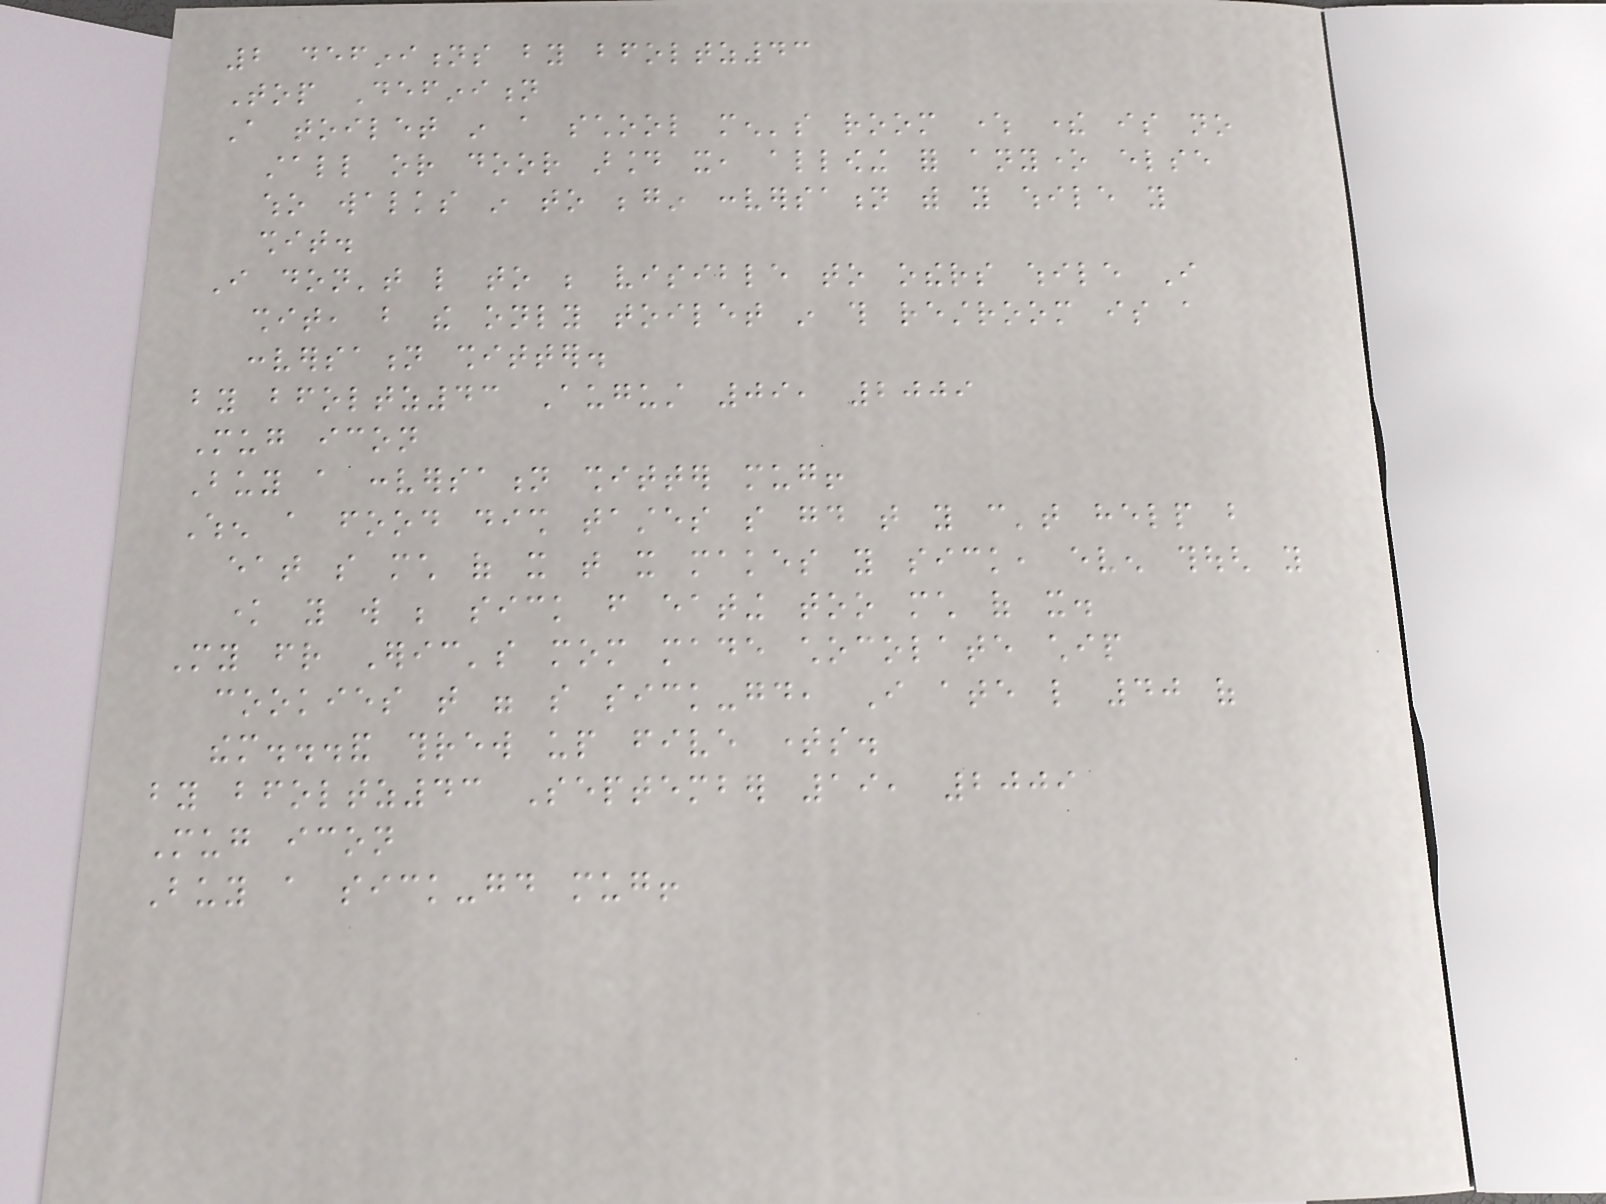2 definitions by bfoltz43
Top Definition
A toilet in a school men's room where there is no
stall or door around it, allowing for anyone else
who walks in to begin conversation with you while you
shit.
I don't like to be visible to others while I
shit, but the only toilet in this restroom is a
conversation shitter.
by bfoltz43 August 09, 2009
Mug icon
Buy a conversation shitter mug!
When a food dish tastes so good that you can't help but
eat so much of it that it makes you sick, even though you
know you will be sick from eating too much of it.
My friend Eric's mom made chocolate chip
cookies that were so sick-good, I ate like 40 of
them...and threw up five times.
by bfoltz43 September 19, 2009
Mug icon
Buy a sick-good mug!
